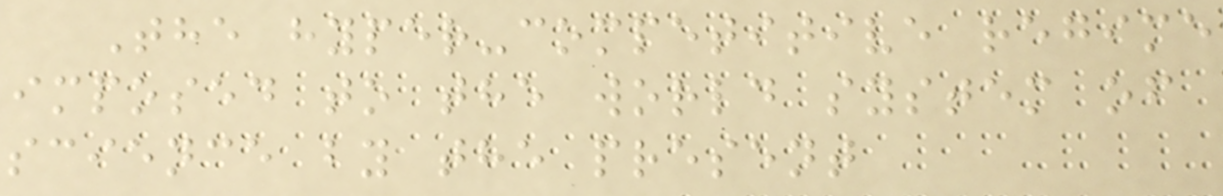The hyper-competitive regime
imposed to the world system of
science by the present
